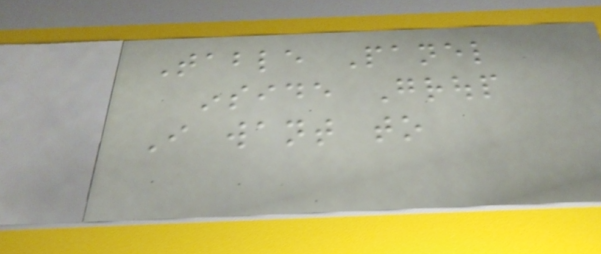Table Panel
inside Group
I want to
